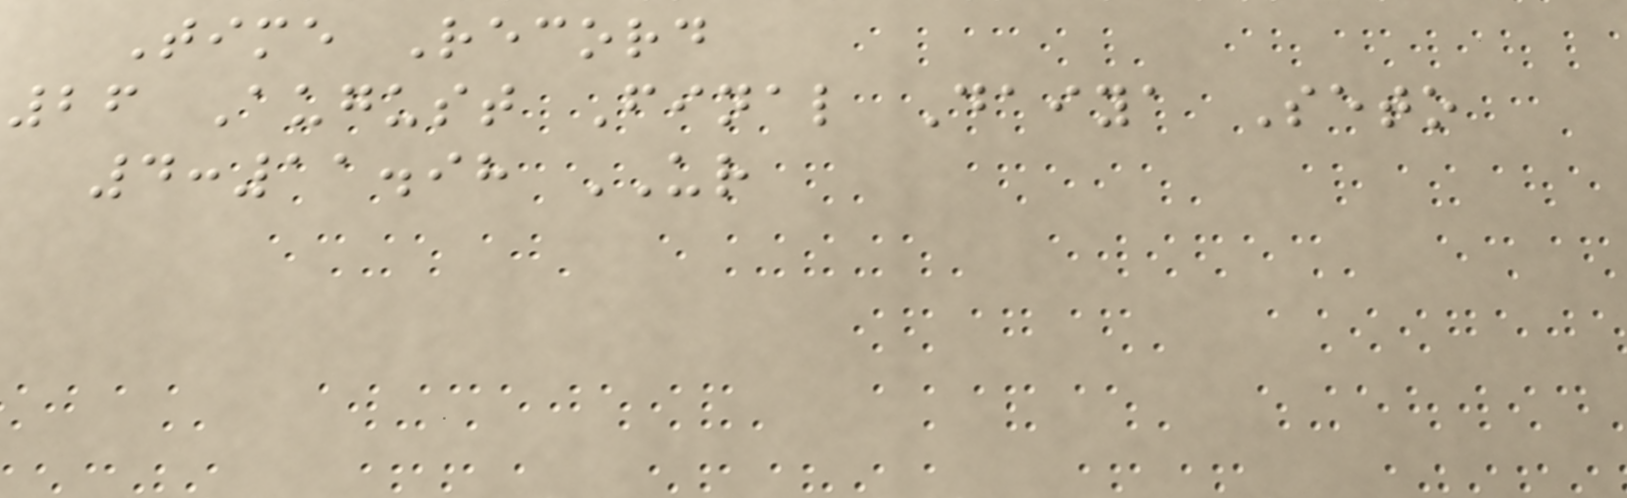Time Record
26 August Final Daiya Seto
4:11.98 UR
